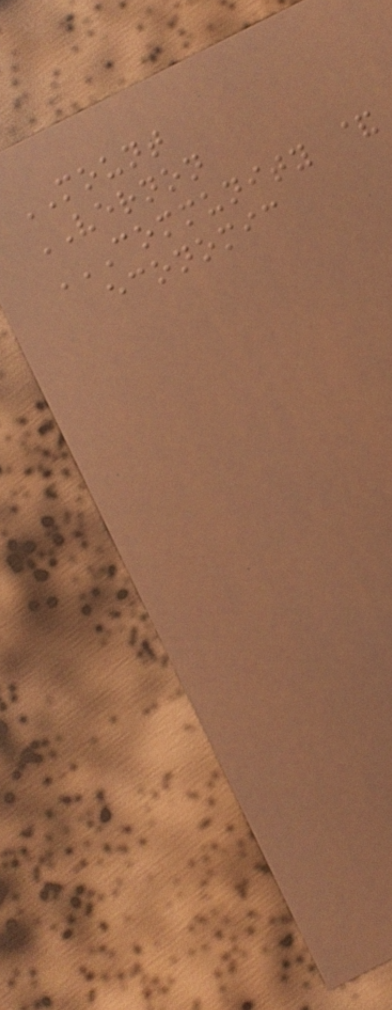MOUNT
VERNON
COMMUNITY &
ECONOMIC
